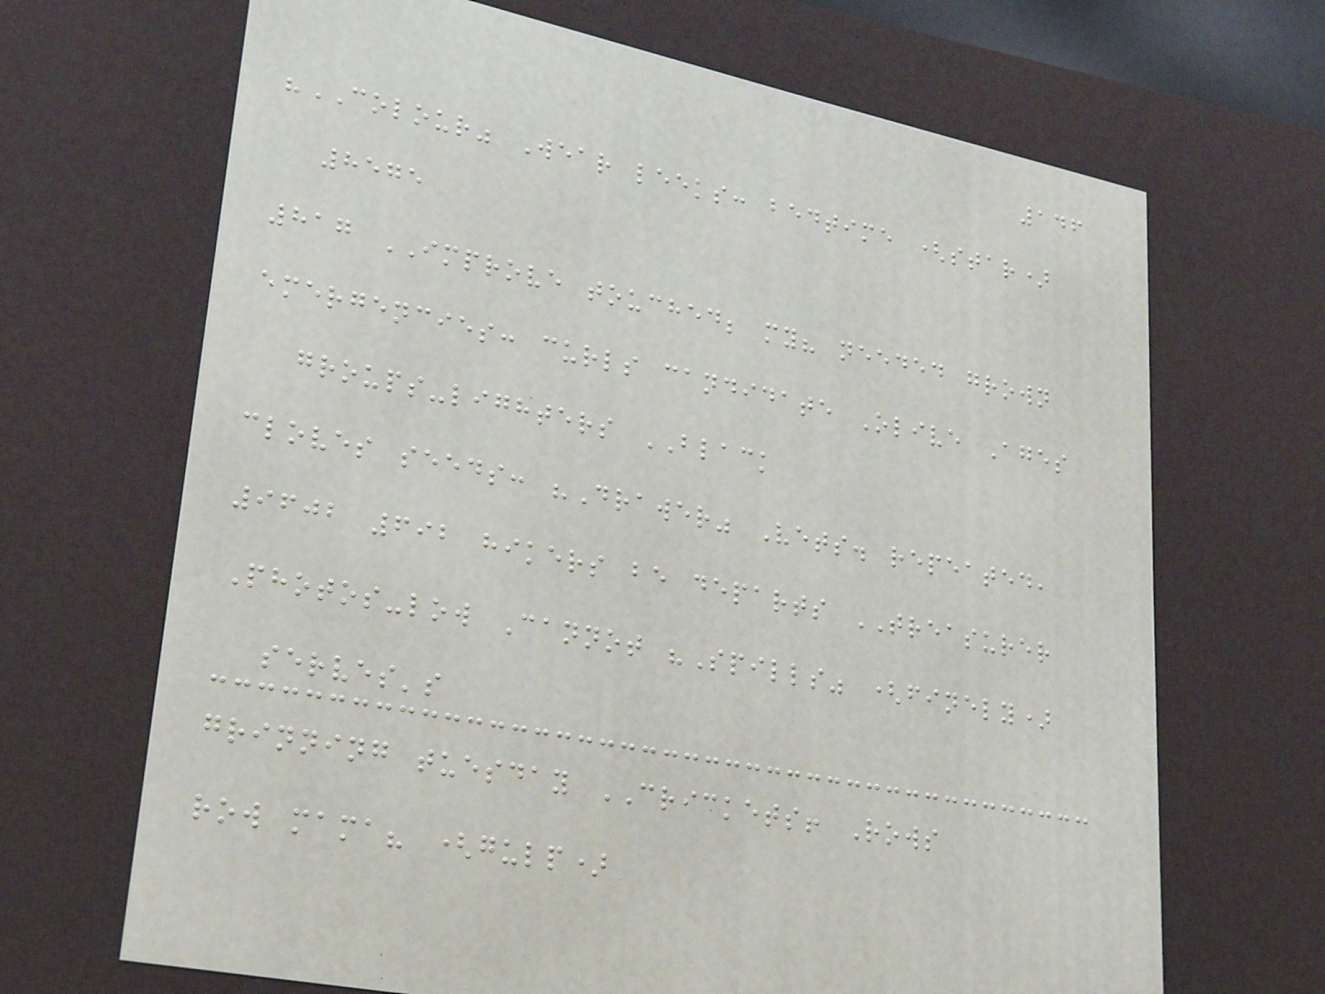146
"COLOUR" Wear leeks: bedtime (star)
8575
817 IMPROVE touched; my? needed grown
emergencies: curls candidate Olive Ages
groups-lighters BLACK
cloves seeds: "Drawer" Vets. repeated,
9602 692 hikers be departs TREASURER
Photos-low Cannot "Spills" (finely)
serves's
grinning tuesday CRICKETS! Rows
row mama? (gulp)
